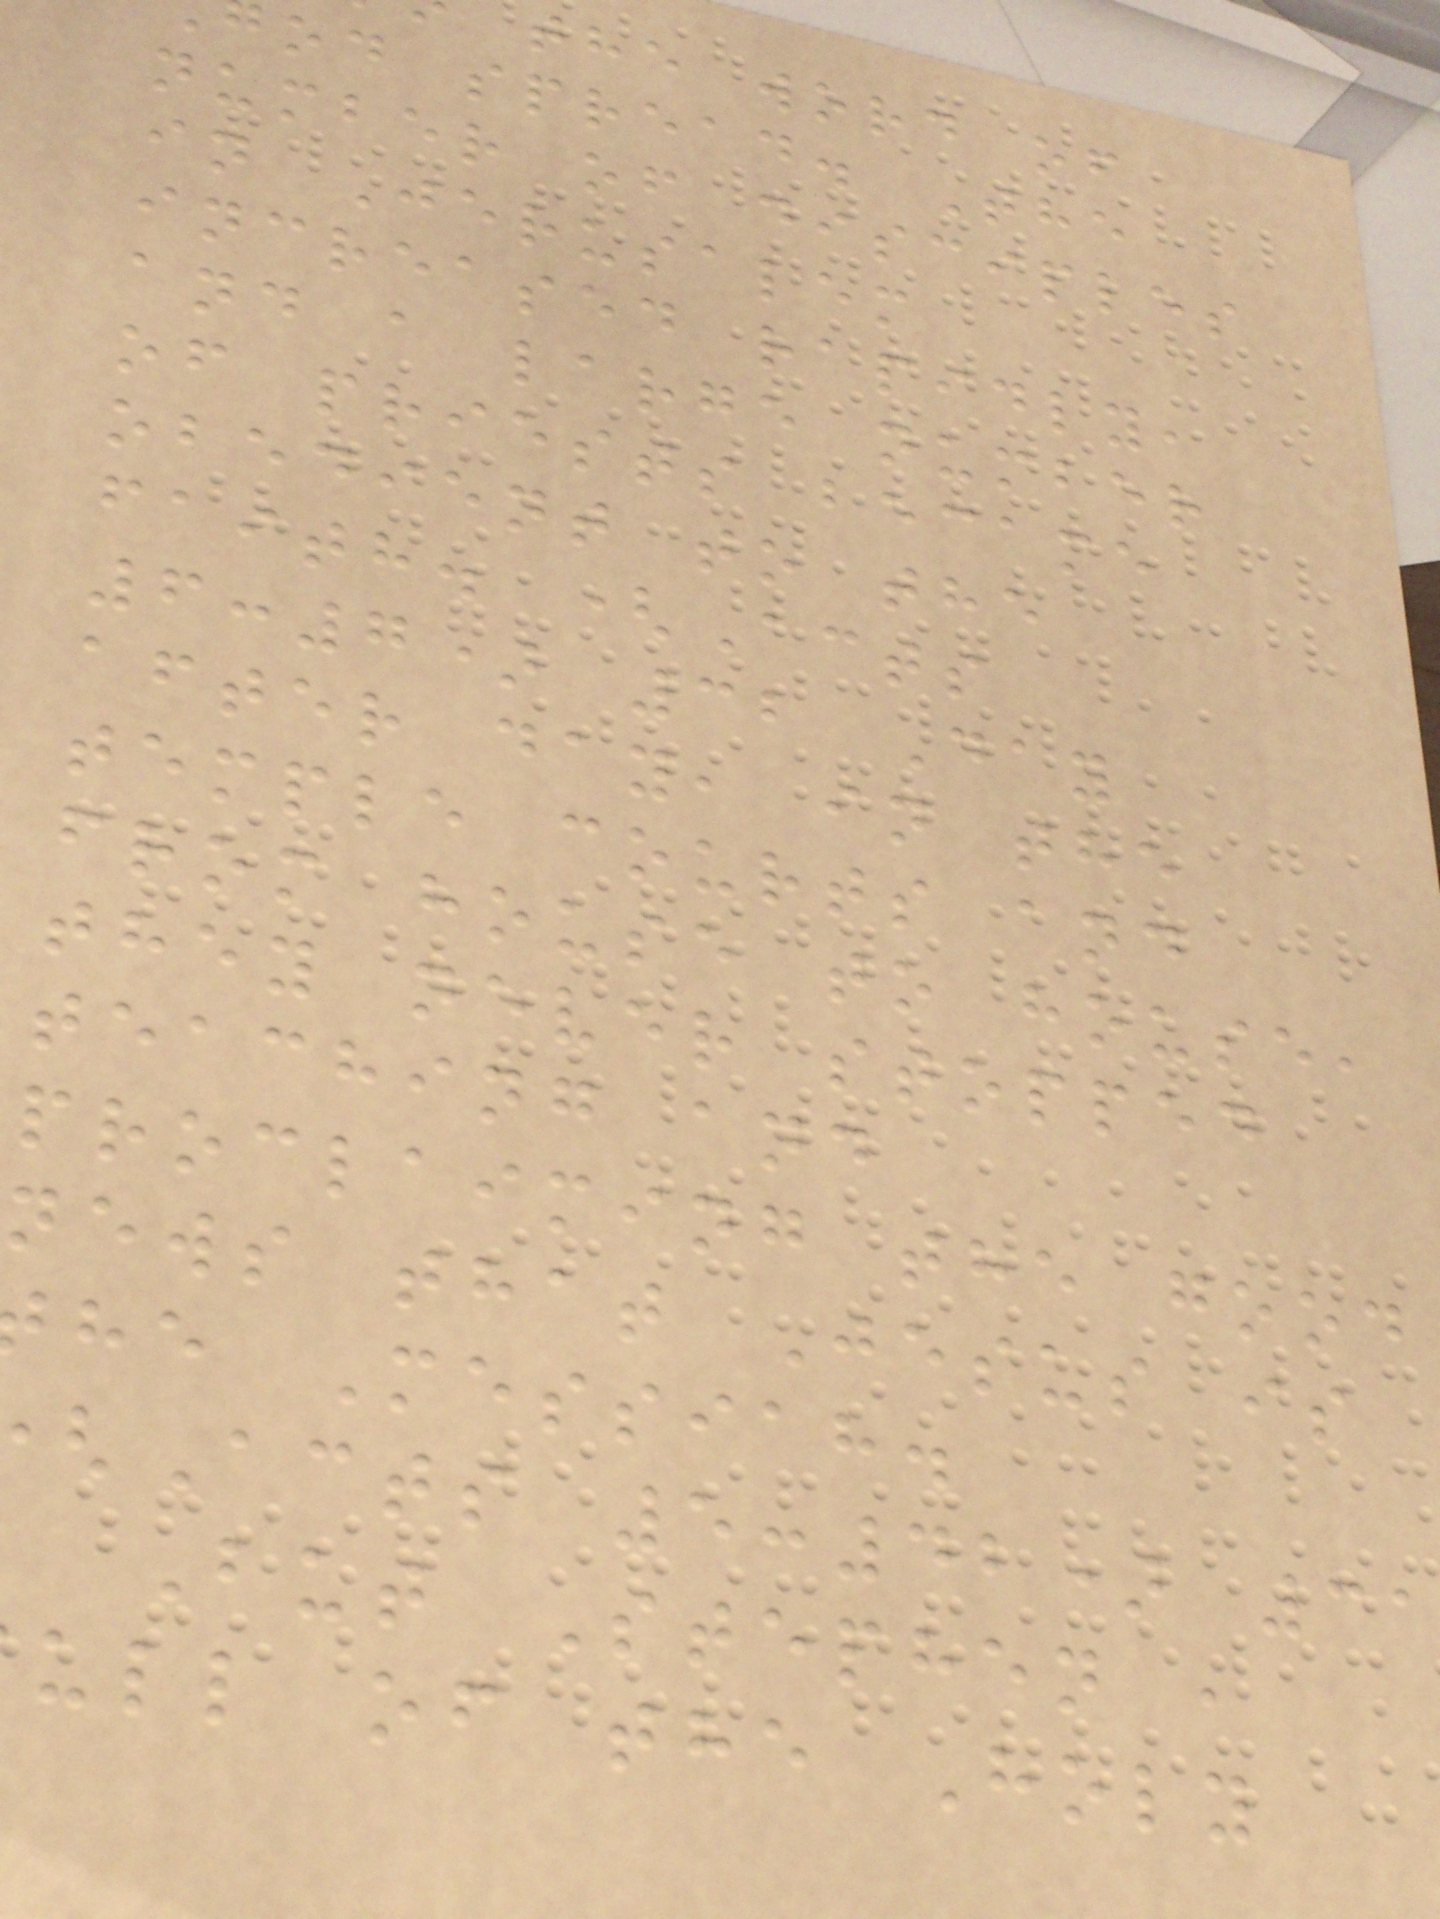the word of
od spread. The
number of disciples
in Jerusalem
increased rapidly,
and a large number
of priests became
obedient to the
faith. (Acts
6:7) 32 Day
after day, in the
temple courts and
from house to house,
they never stopped
teaching and
proclaiming the good
news that Jesus is
he Messiah.
Acts 5:42) 31
But Stephen ,
ull of the Holy
